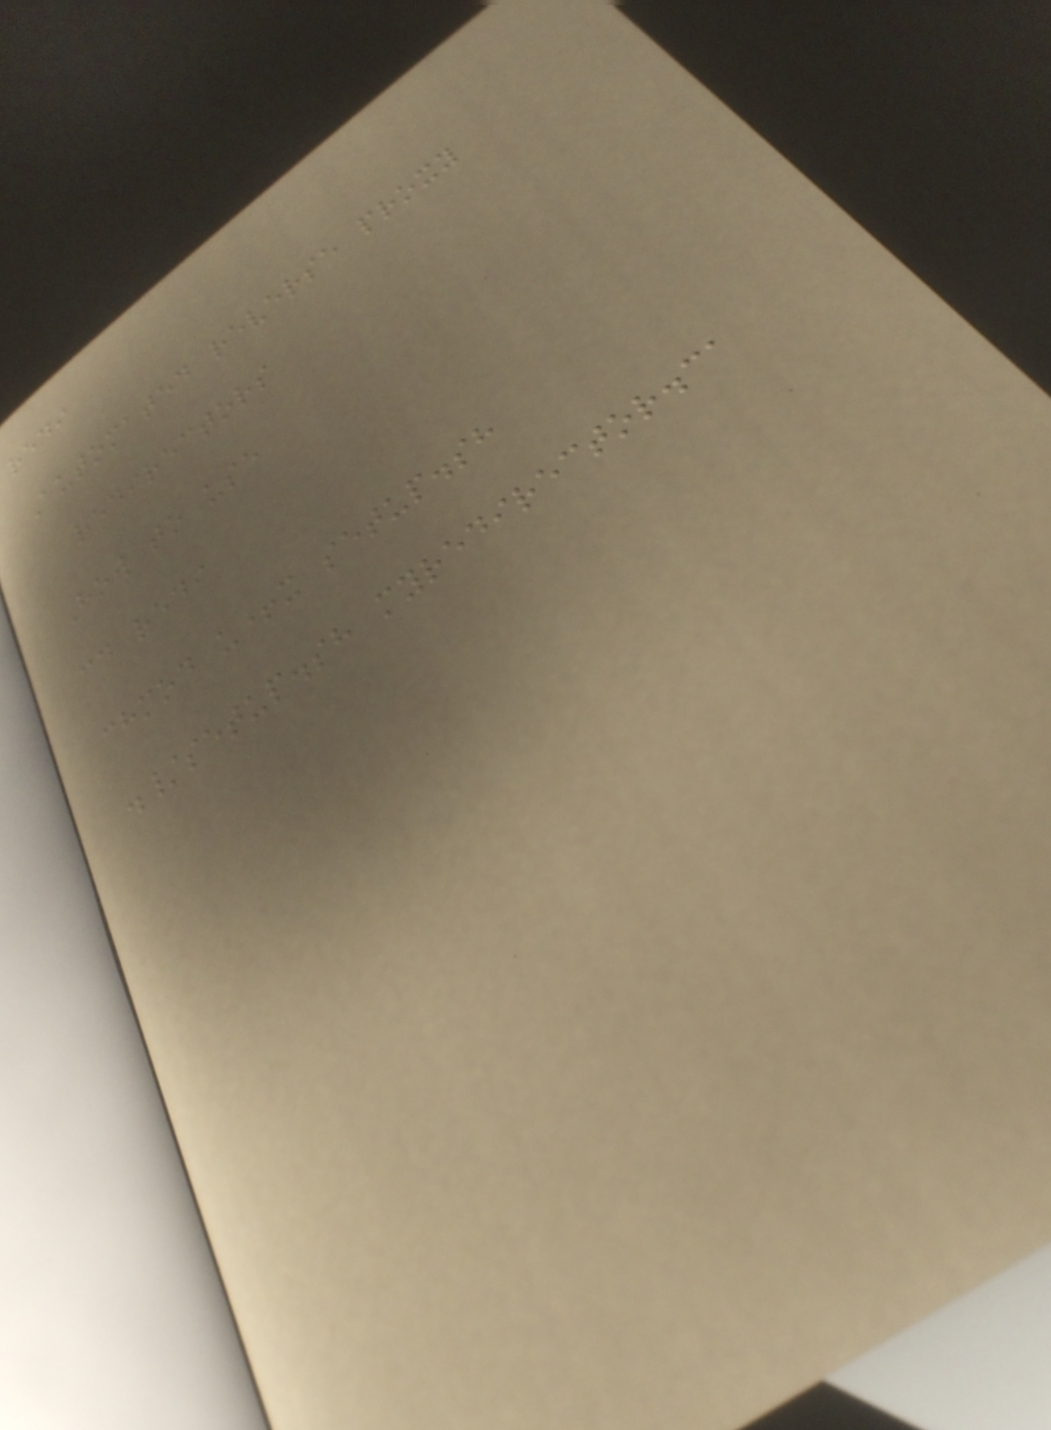redi
Automated reverse proxy
redirectors
How to use
cd redi
chmod u+x setup.sh
./setup.sh myredirector.ca
